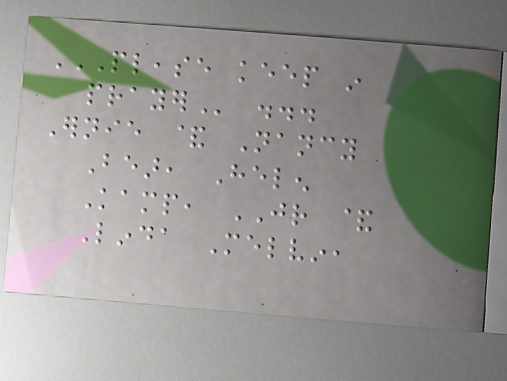PLEASE KEEP IN
PRAYER ...
Ernie & Nancy
Bear, Helen
Kamp, JR &
Linda Melvin,
